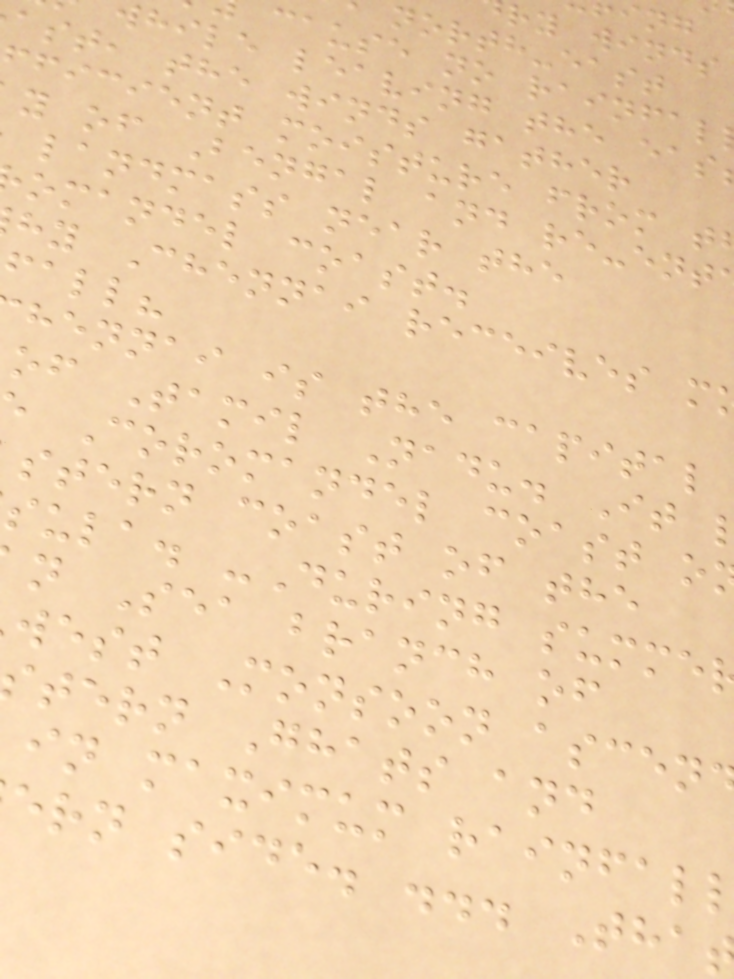ry winds
north-east
cause no rainfal
hile leaving the eas
ast, the winds gather
ficient moisture from t
y of Bengal and re-ent
landmass near the
omandel coast.
hy Chennai receives m
fall?
hennai is the capital
of Tamil Nadu. It
Coromandel coast o
stern coast of the
sula. -During summe
n Sea branch of
west Monsoon ascen
tern Ghats and
in maximum rainfal
ern side. ... Tha
